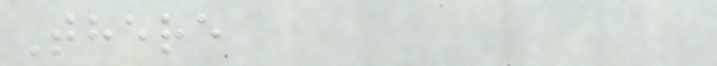There
